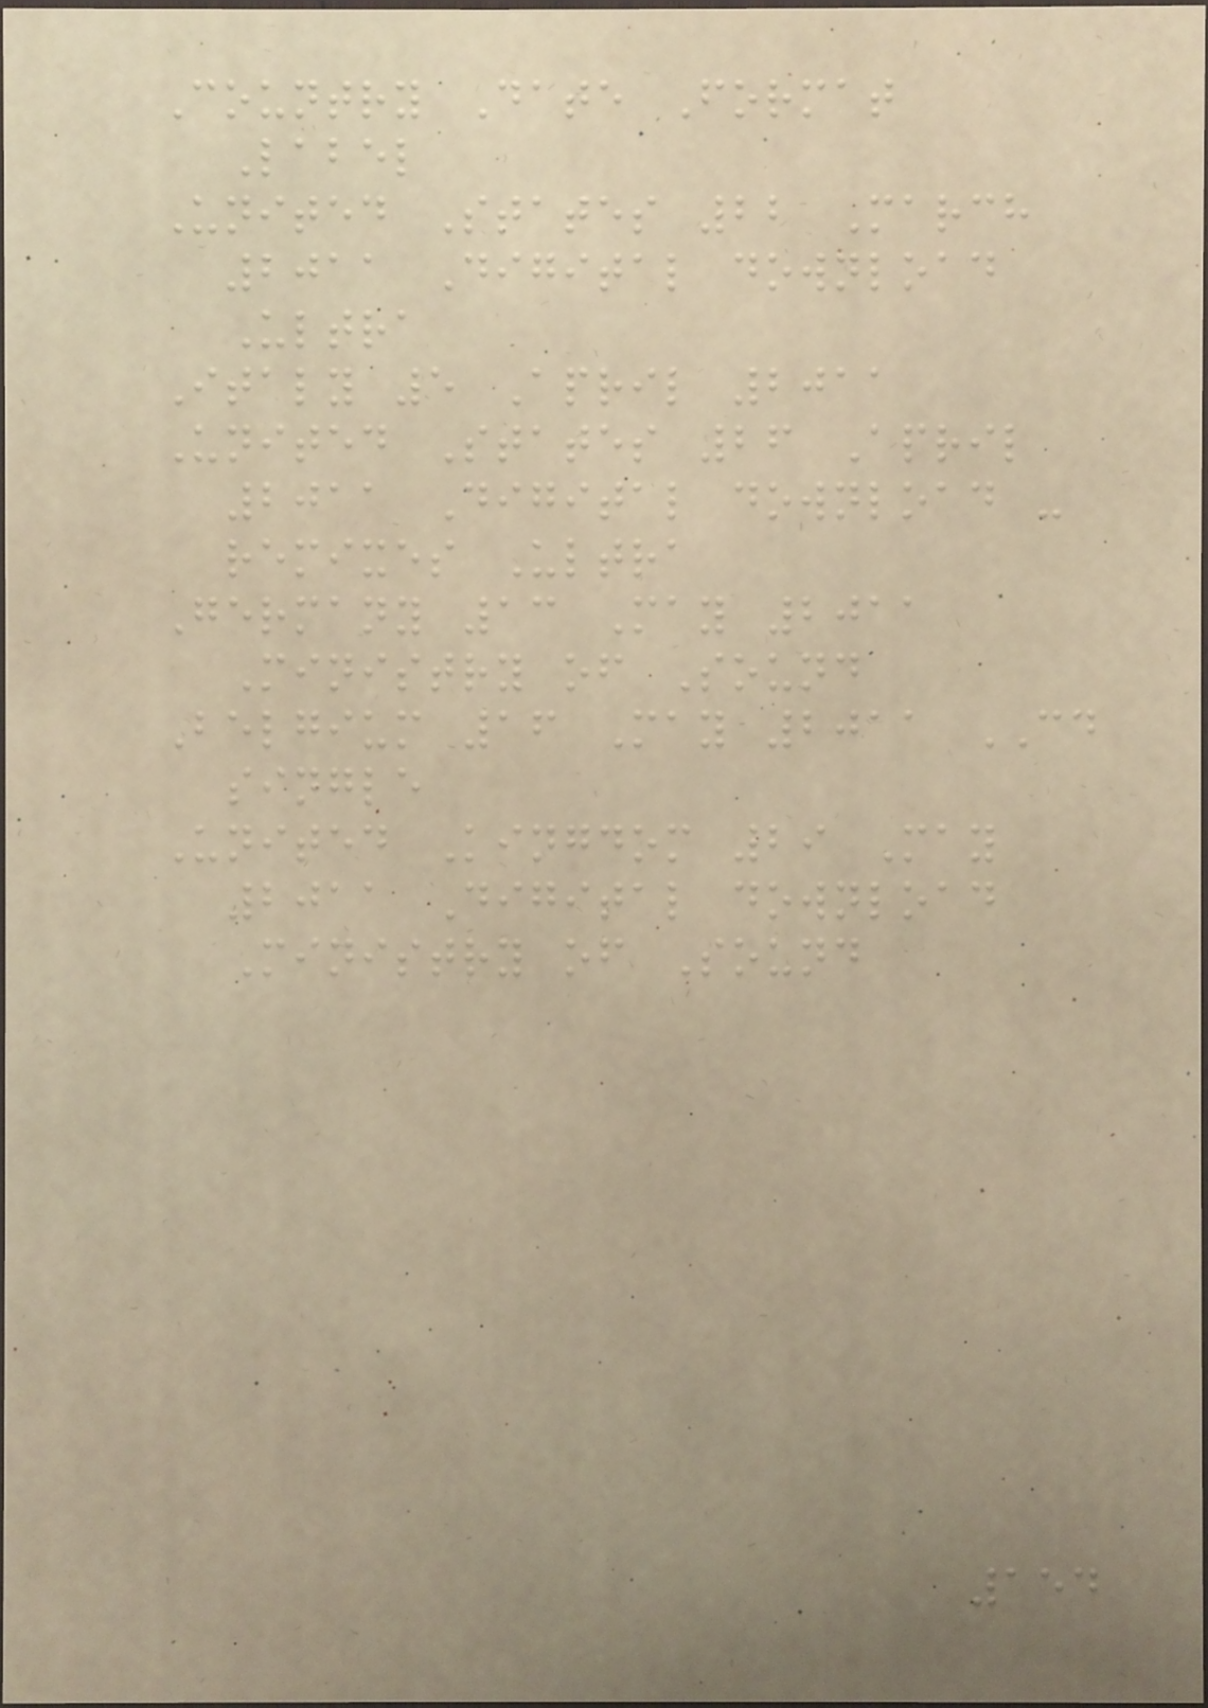Country Date Format
Label
United States 22 March
2011 Digital download
Ultra
Italy 5 April 2011
United States 26 April
2011 Digital download -
remixes Ultra
Germany 13 May 2011
Ministry of Sound
Belgium 16 May 2011 CD
single
United Kingdom 29 May
2011 Digital download
Ministry of Sound
154
